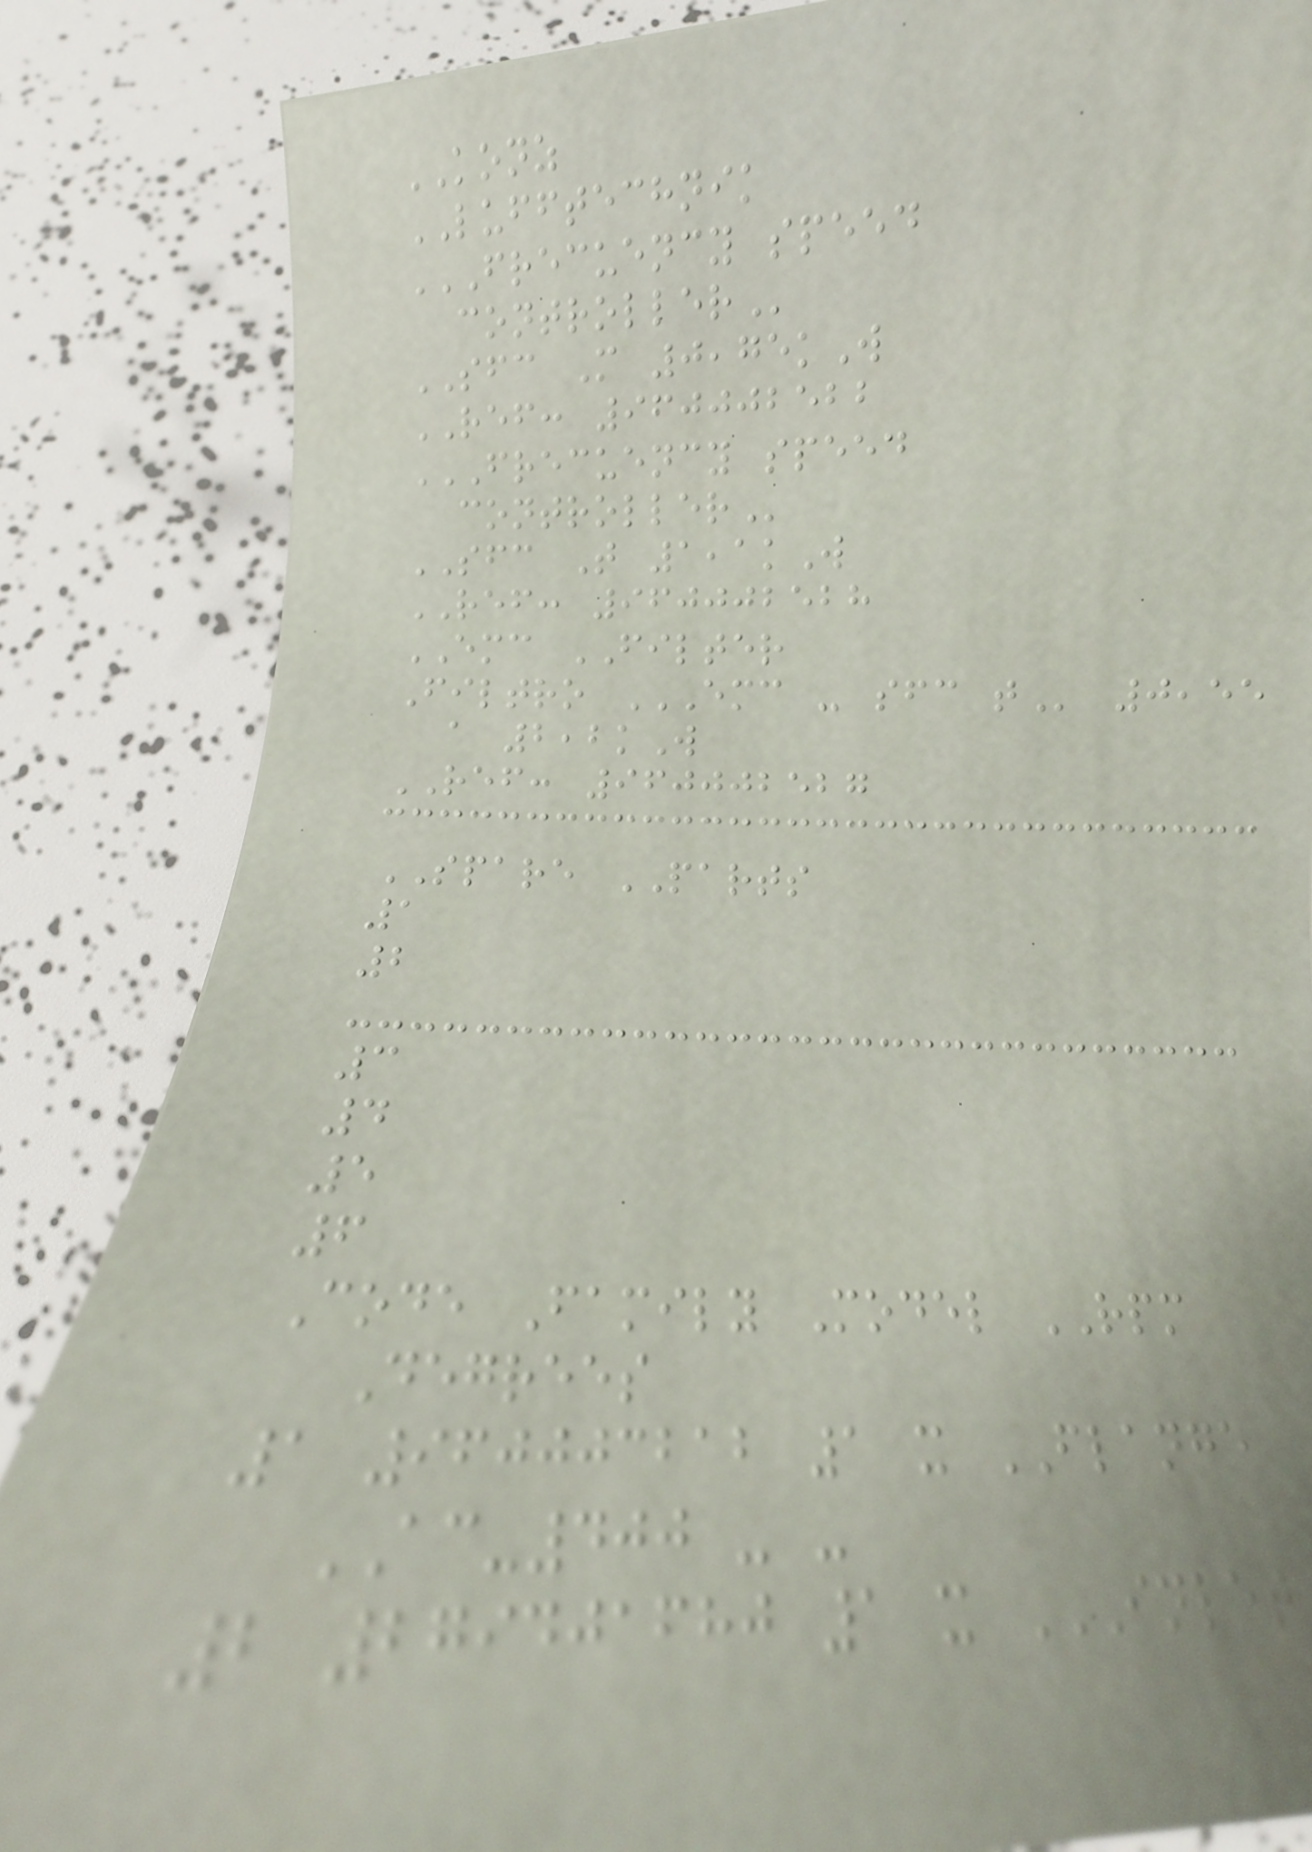KONZ
LUFFTECHNIK
FRECUENCY SPEED
CONTROLLER
SFC M 0,75kW
REF: 960002522
FRECUENCY SPEED
CONTROLLER
SFC T 1,1kW
REF: 960002528
EMC FILTER
Filtro EMC - SFC T 0,55
a 2,2kW
REF: 960002527
SPARE PARTS
1
2
3
4
5
6
Code Family Model RPM
Degrees
1 960003212 1 x FLANGE
AC-400 - -
2 279401680 1 x INLET
